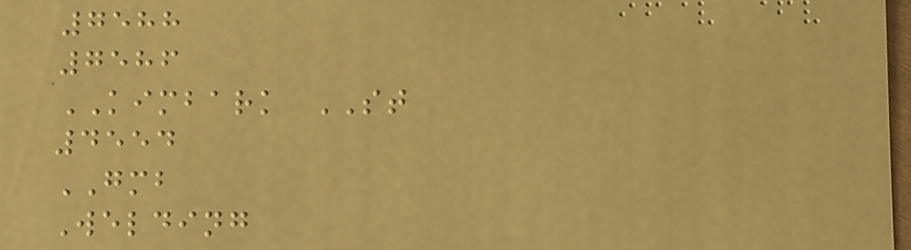7588
7586
KIMBARK ST
4554
GMB
Welding
